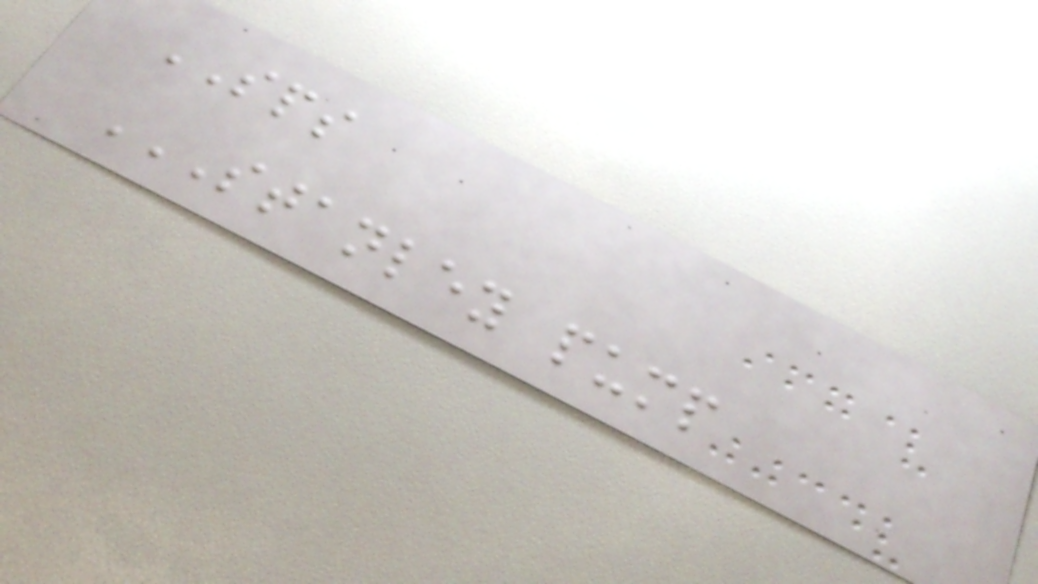SPS
STANLEY PUMP
